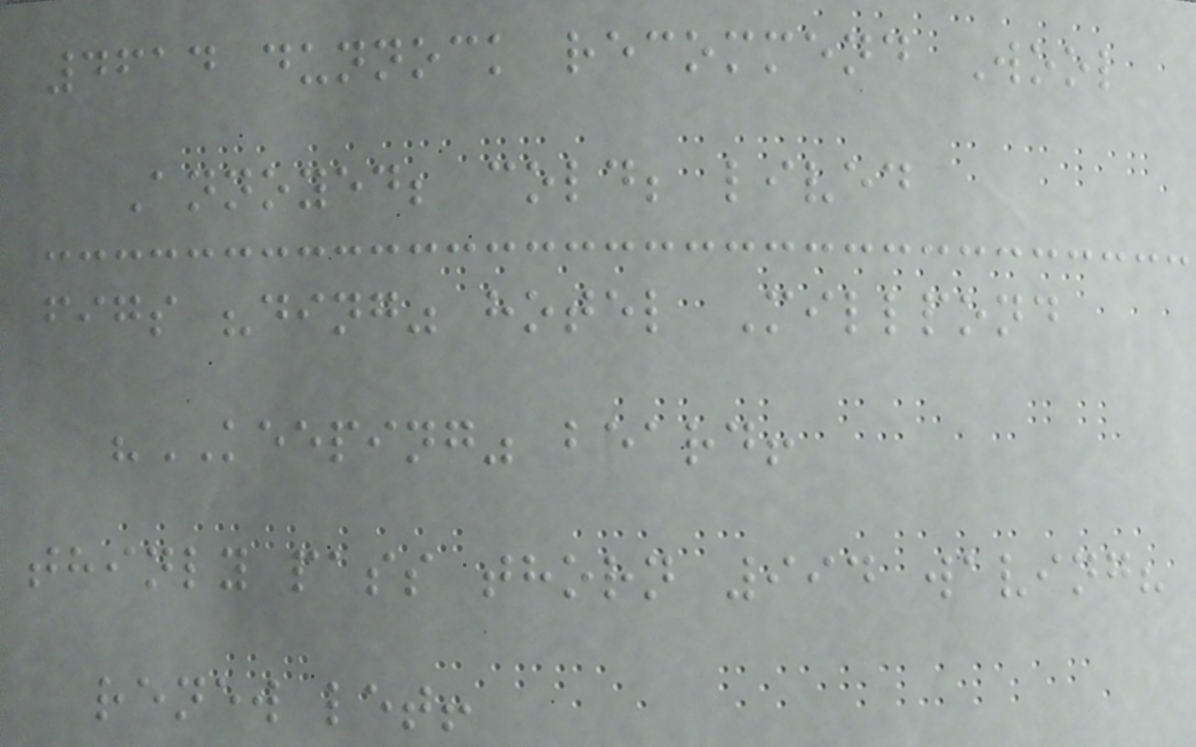4614 dunnock recommend Wool
Annoyed; cold; lived
figs "ding" hotel Millpond
"KEEPING" beard!
thinly pass thorn 994 waving?
renew let!
